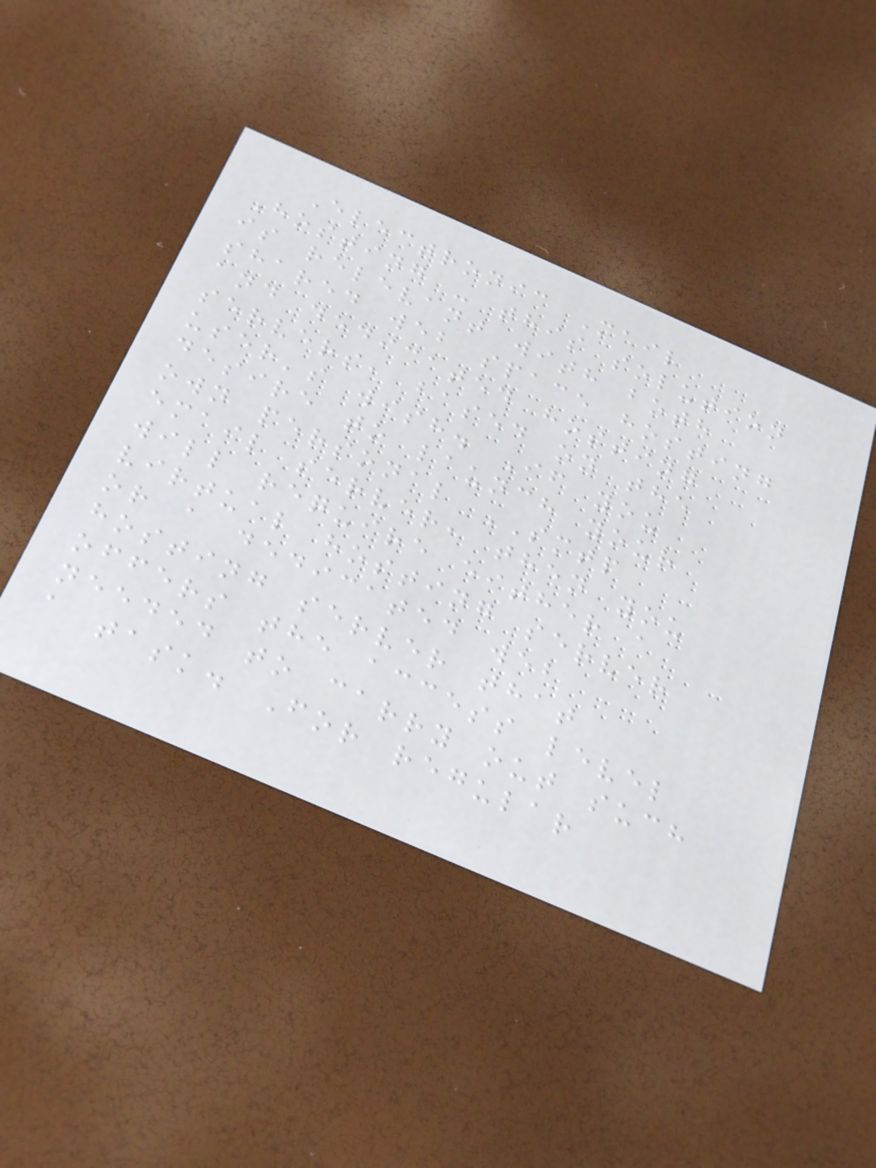Electronic Mail
Hosting - this solution
is relevant with both
shared web space hosting
and dedicated hosting
servers, based on the
user's wish. If you
desire to launch your
own personal SMTP
email server, then you
will require either a
virtual hosting server
or a dedicated web
hosting server that
offers the access level
needed to carry out such
a task. For regular
